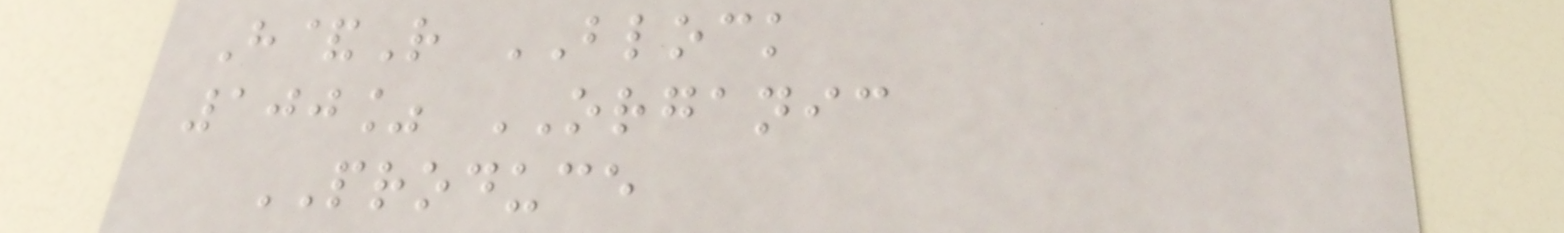H&R BLOCK
100% ORGANIC
PRODUCE
